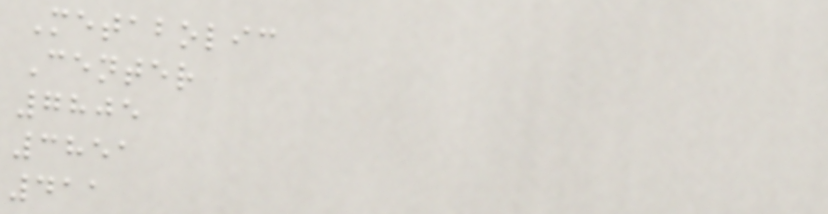Metabolic
Center
7805
3851
411
